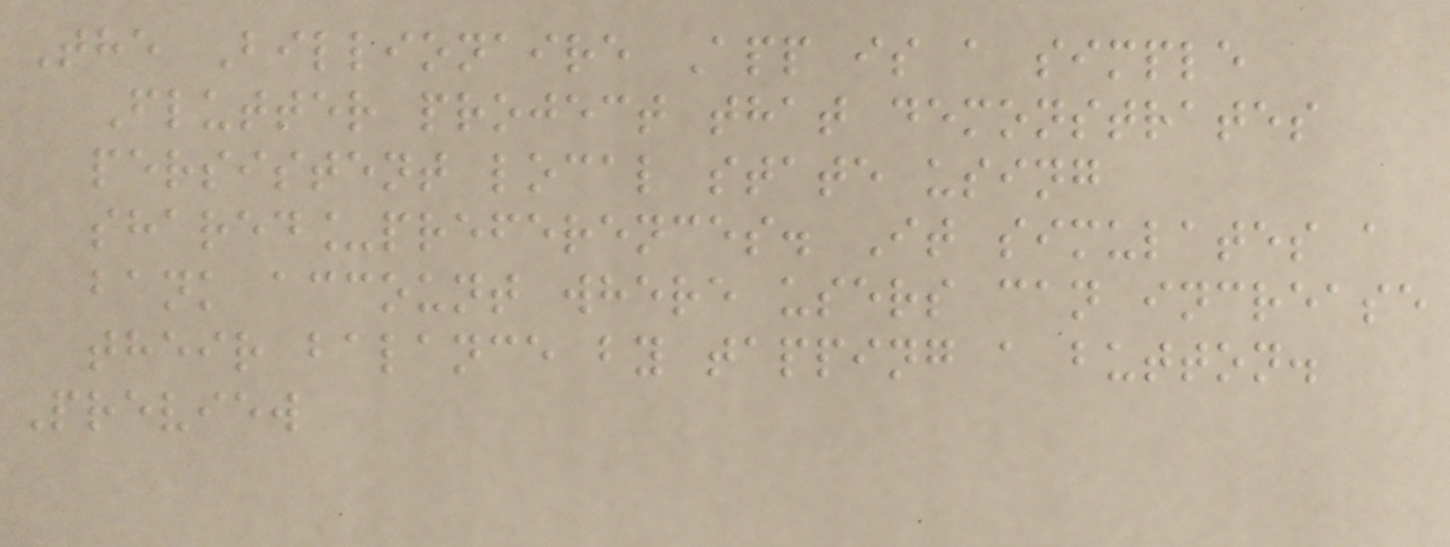The Billionaire App is a simple
Flutter project that demonstrates
persistent local state using
shared_preferences. It simulates a
bank account where users can increase
their balance by tapping a button.
Preview
